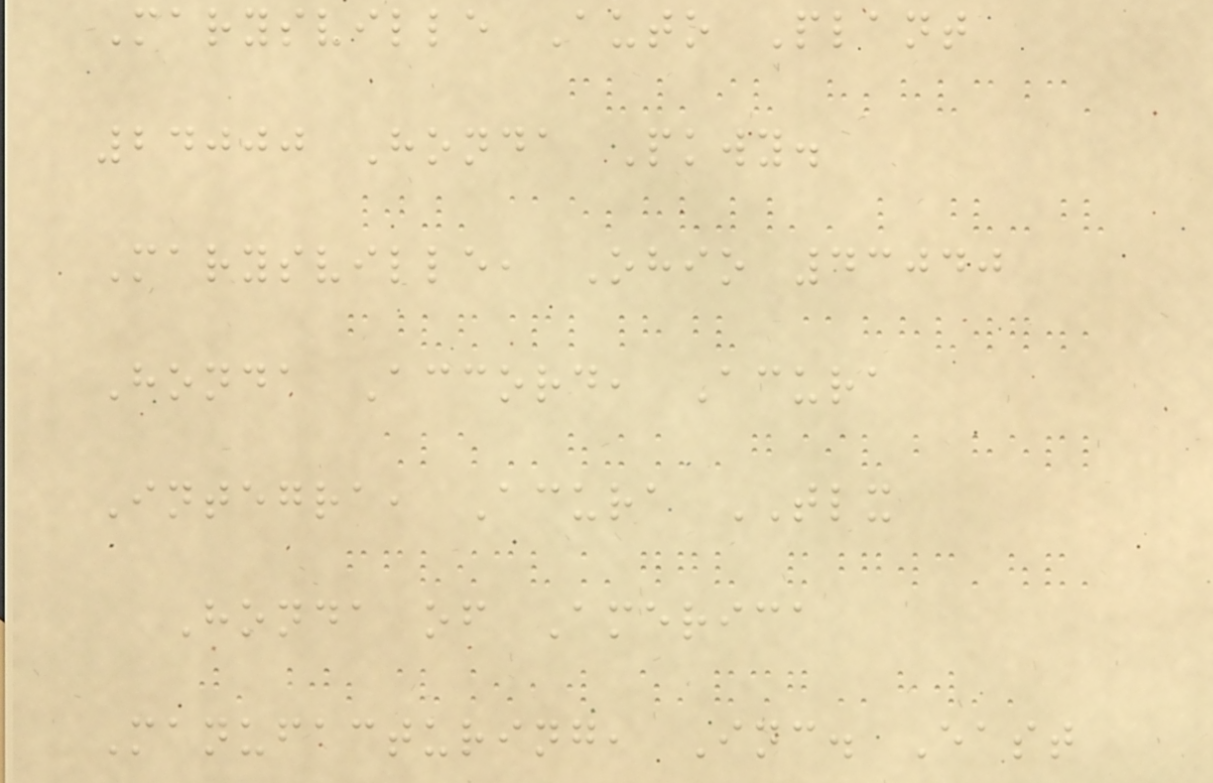Marysville Auto Plant
24000 Honda Pkwy.
Marysville, Ohio 43040
Honda Accord, Acura
Integra, Acura TLX
Honda of America
Manufacturing, Inc. East
